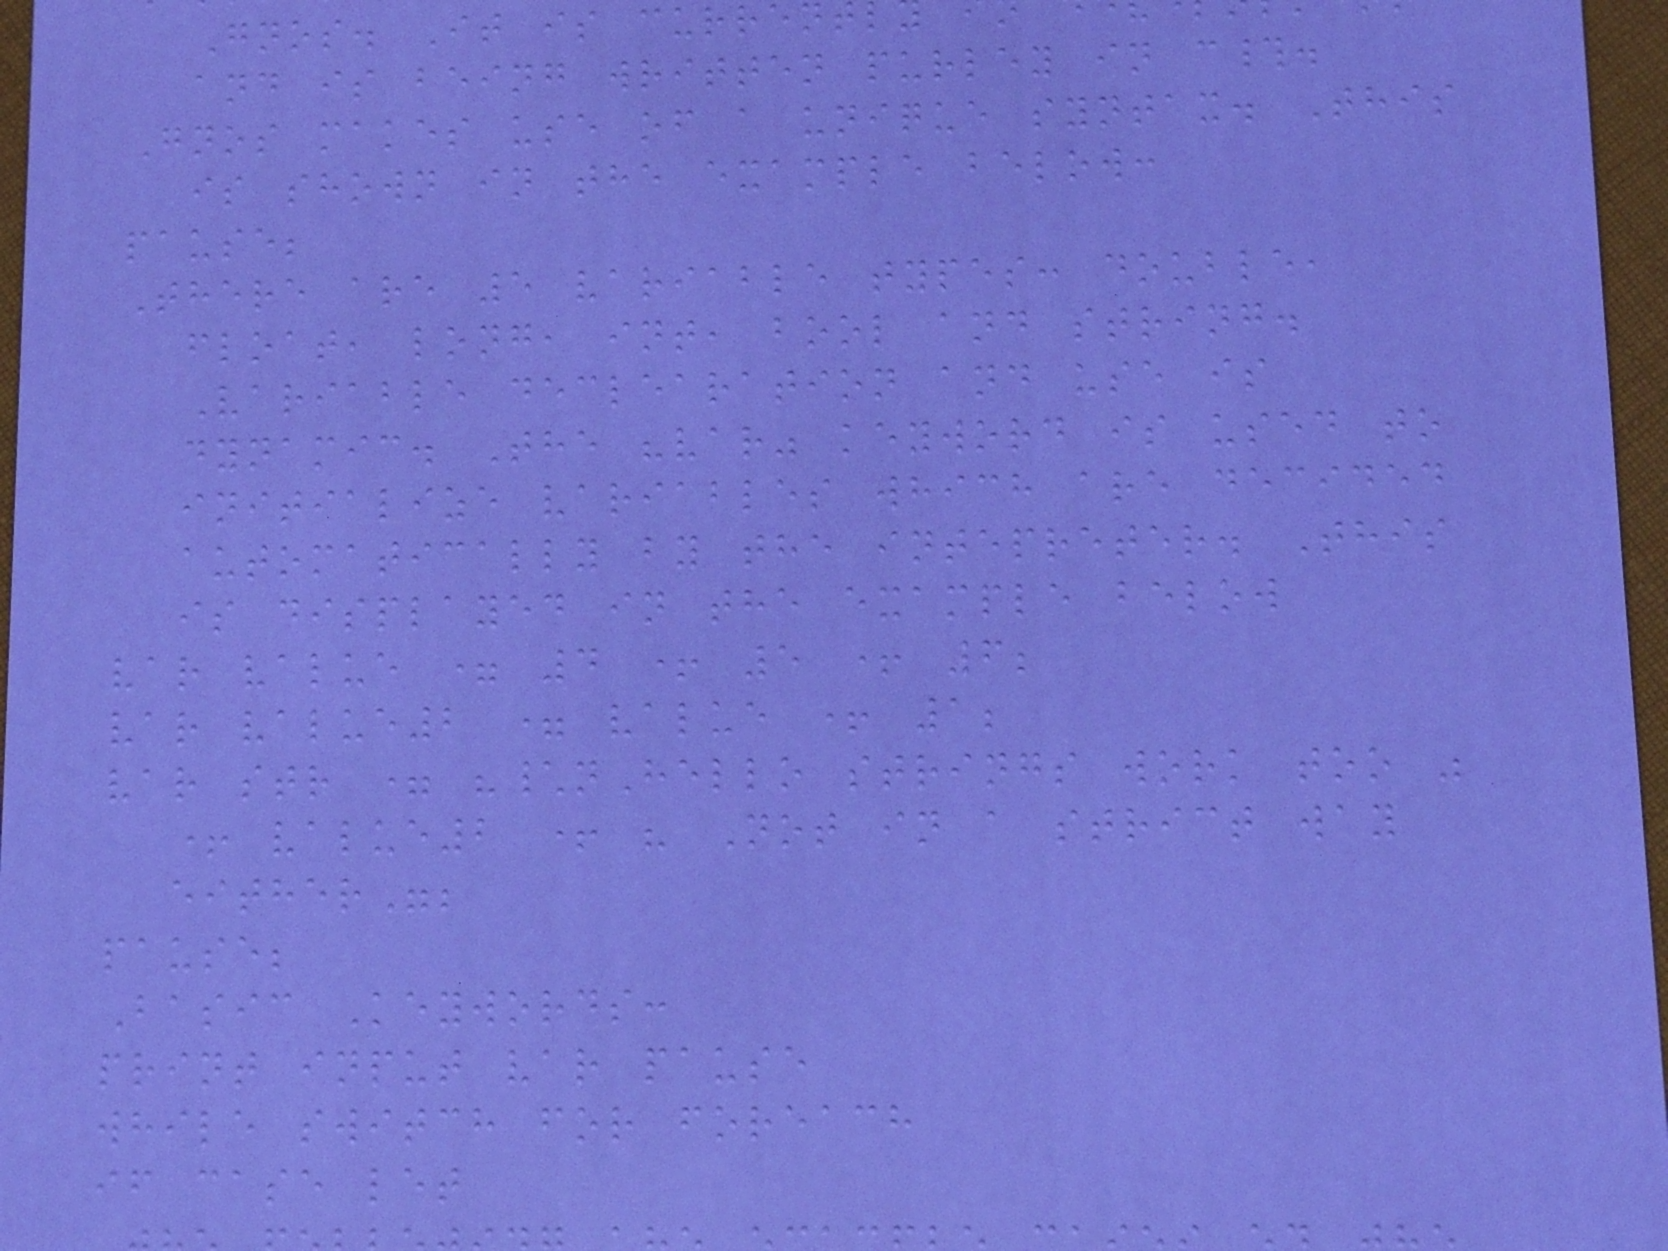Gnos. It is curren
and is being written purley in c#.
Gnos makes use of a unique syntax. This
is shown in the example below:
pause;
There are 5 variable types: double,
float, long, int, bool and string.
Variable declearation and use is
dynamic. The "var" keyword is used to
initialize variables which are decided
automatically by the intepreter. This
is displayed in the example below
var value = 4 + 5 + 6;
var value2 = value + 1;
var str = "\nHello strings work too "
+ value2 + " Not in a strict way
either";
pause;
Basic Keywords:
print input var pause
while switch for foreach
if case let
